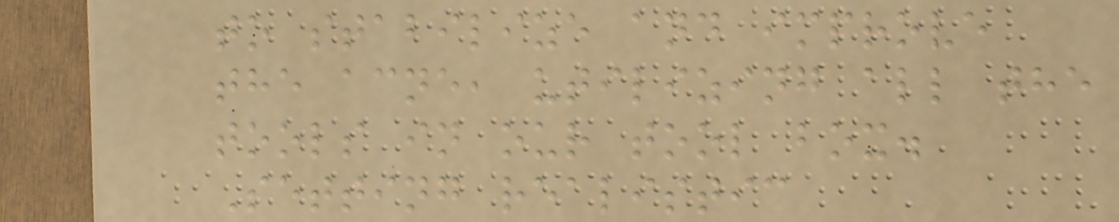to stabilize and improve
the acne, utilizing all the
tools in our tool box.
Setting realistic
